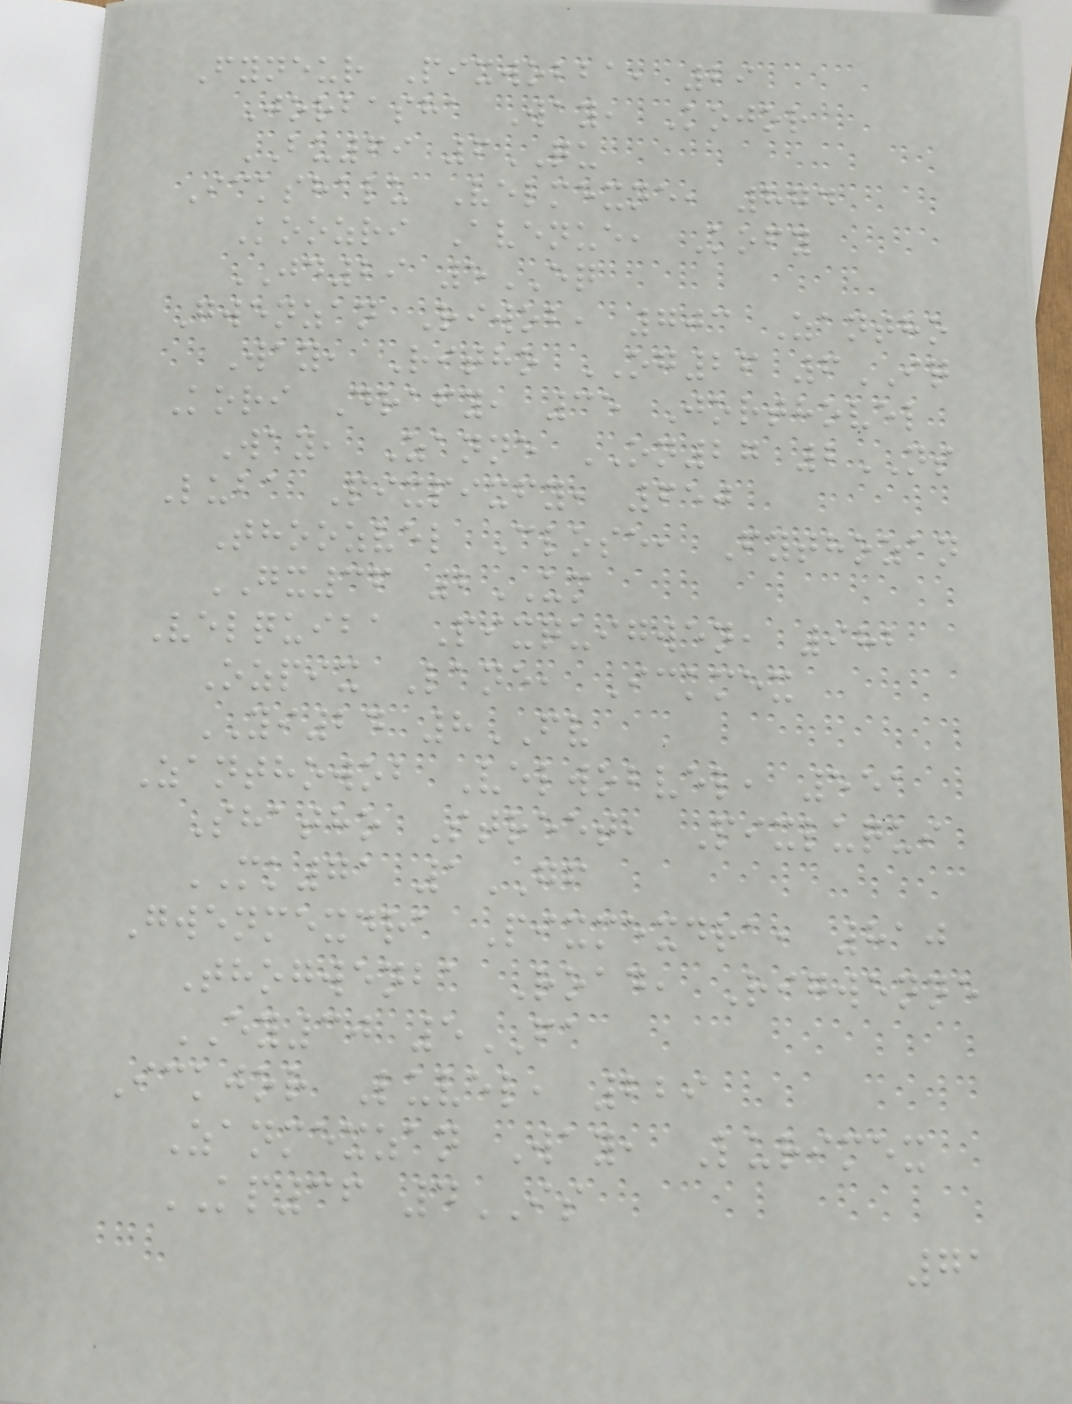Fyneur Pixwobba, 29
Jorbasha Way, Kojor
BU69 6QU
Ickshalu Velmexne, 874
Koozri Avenue, Kofy
JD29 5EQ
Gwenzan Riwob, 703 Zantho
Way, Ritho OG26 6IQ
Kori Drafy, 35 Jorthovel
Way, Zanne ON27 2NS
Luba Pixpixfy, 650
Thoozvel Close, Fythozan
GX36 2UM
Velquiba Pixquigwen, 982
Ozpix Lane, Ickmex
YI24 8FV
Zanthowob Velwobvel, 551
Shatho Street, Pixluqui
MK71 1GF
Gwenmexdra Pixmexdra, 810
Thogwenba Road, Rigwenne
EY30 5FA
Ickjor Luvel, 229
Zanmexzan Way, Lurimex
KP36 4IS
71
